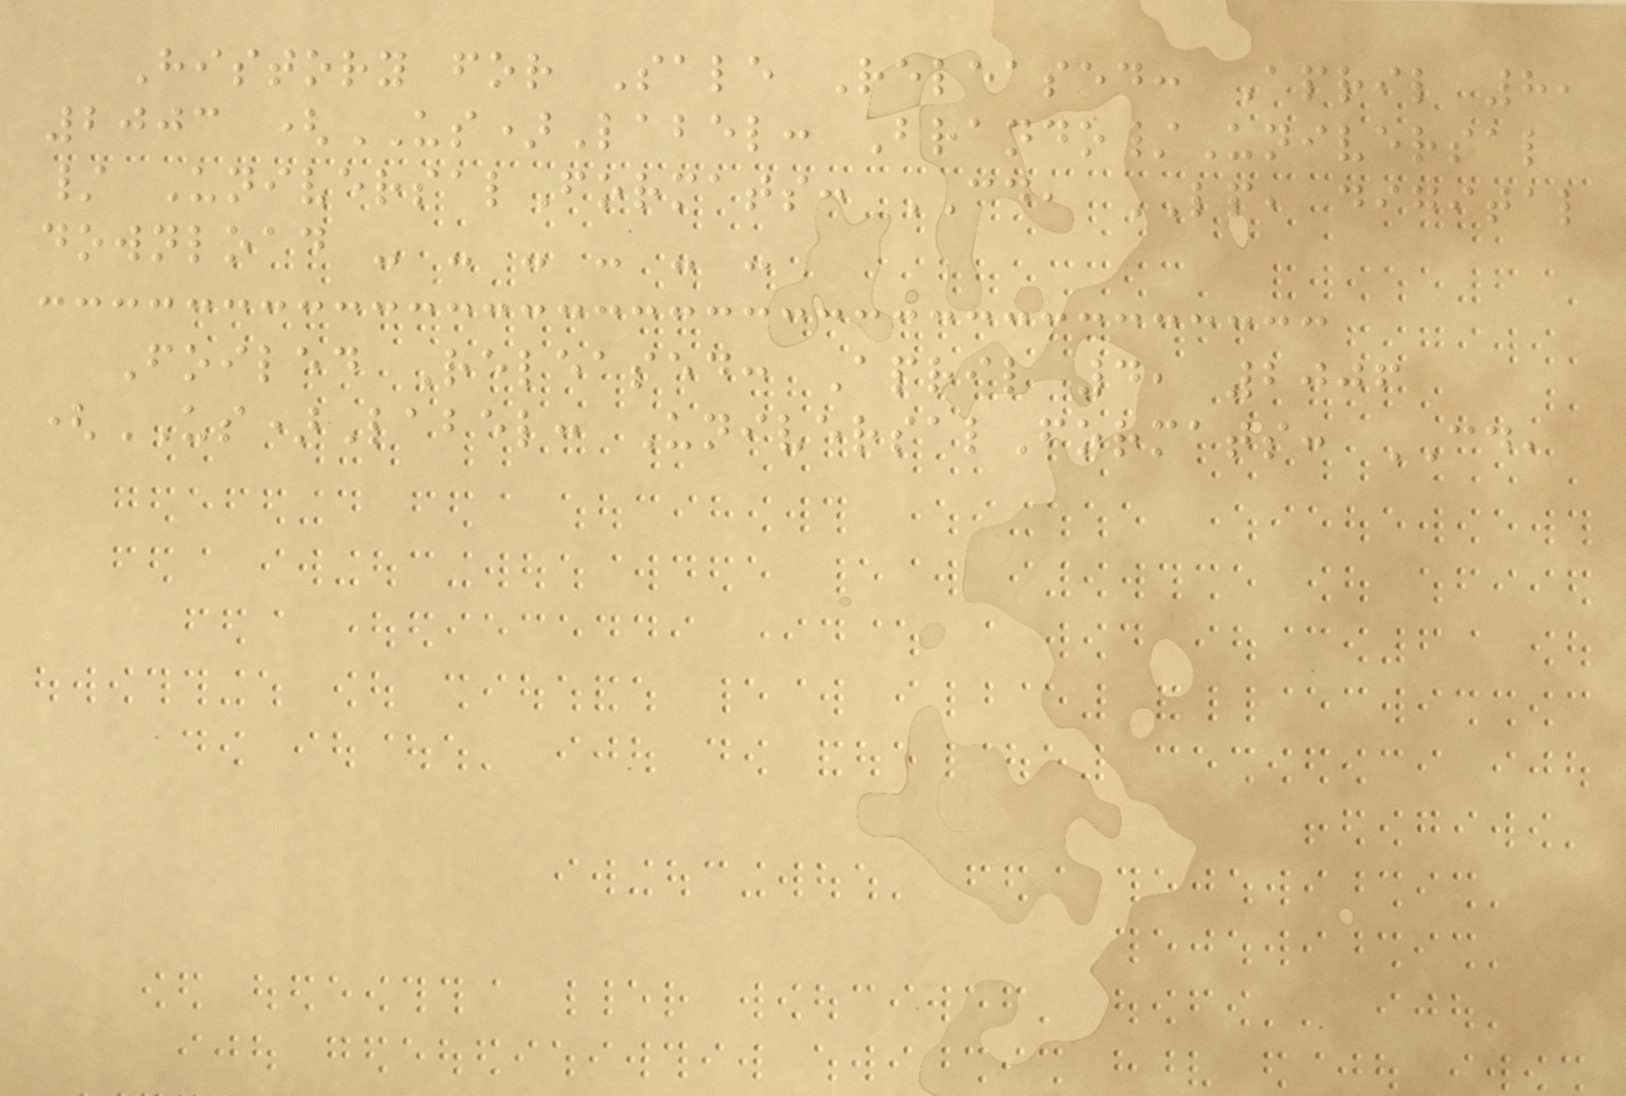History for Sale Released: April 8,
2003 (US)Label: Brando/Universal
/ UniversalFormats: CD, LP, digital
download - - - - - -
Foiled Released: April 4, 2006
(US)Label: UniversalFormats: CD,
